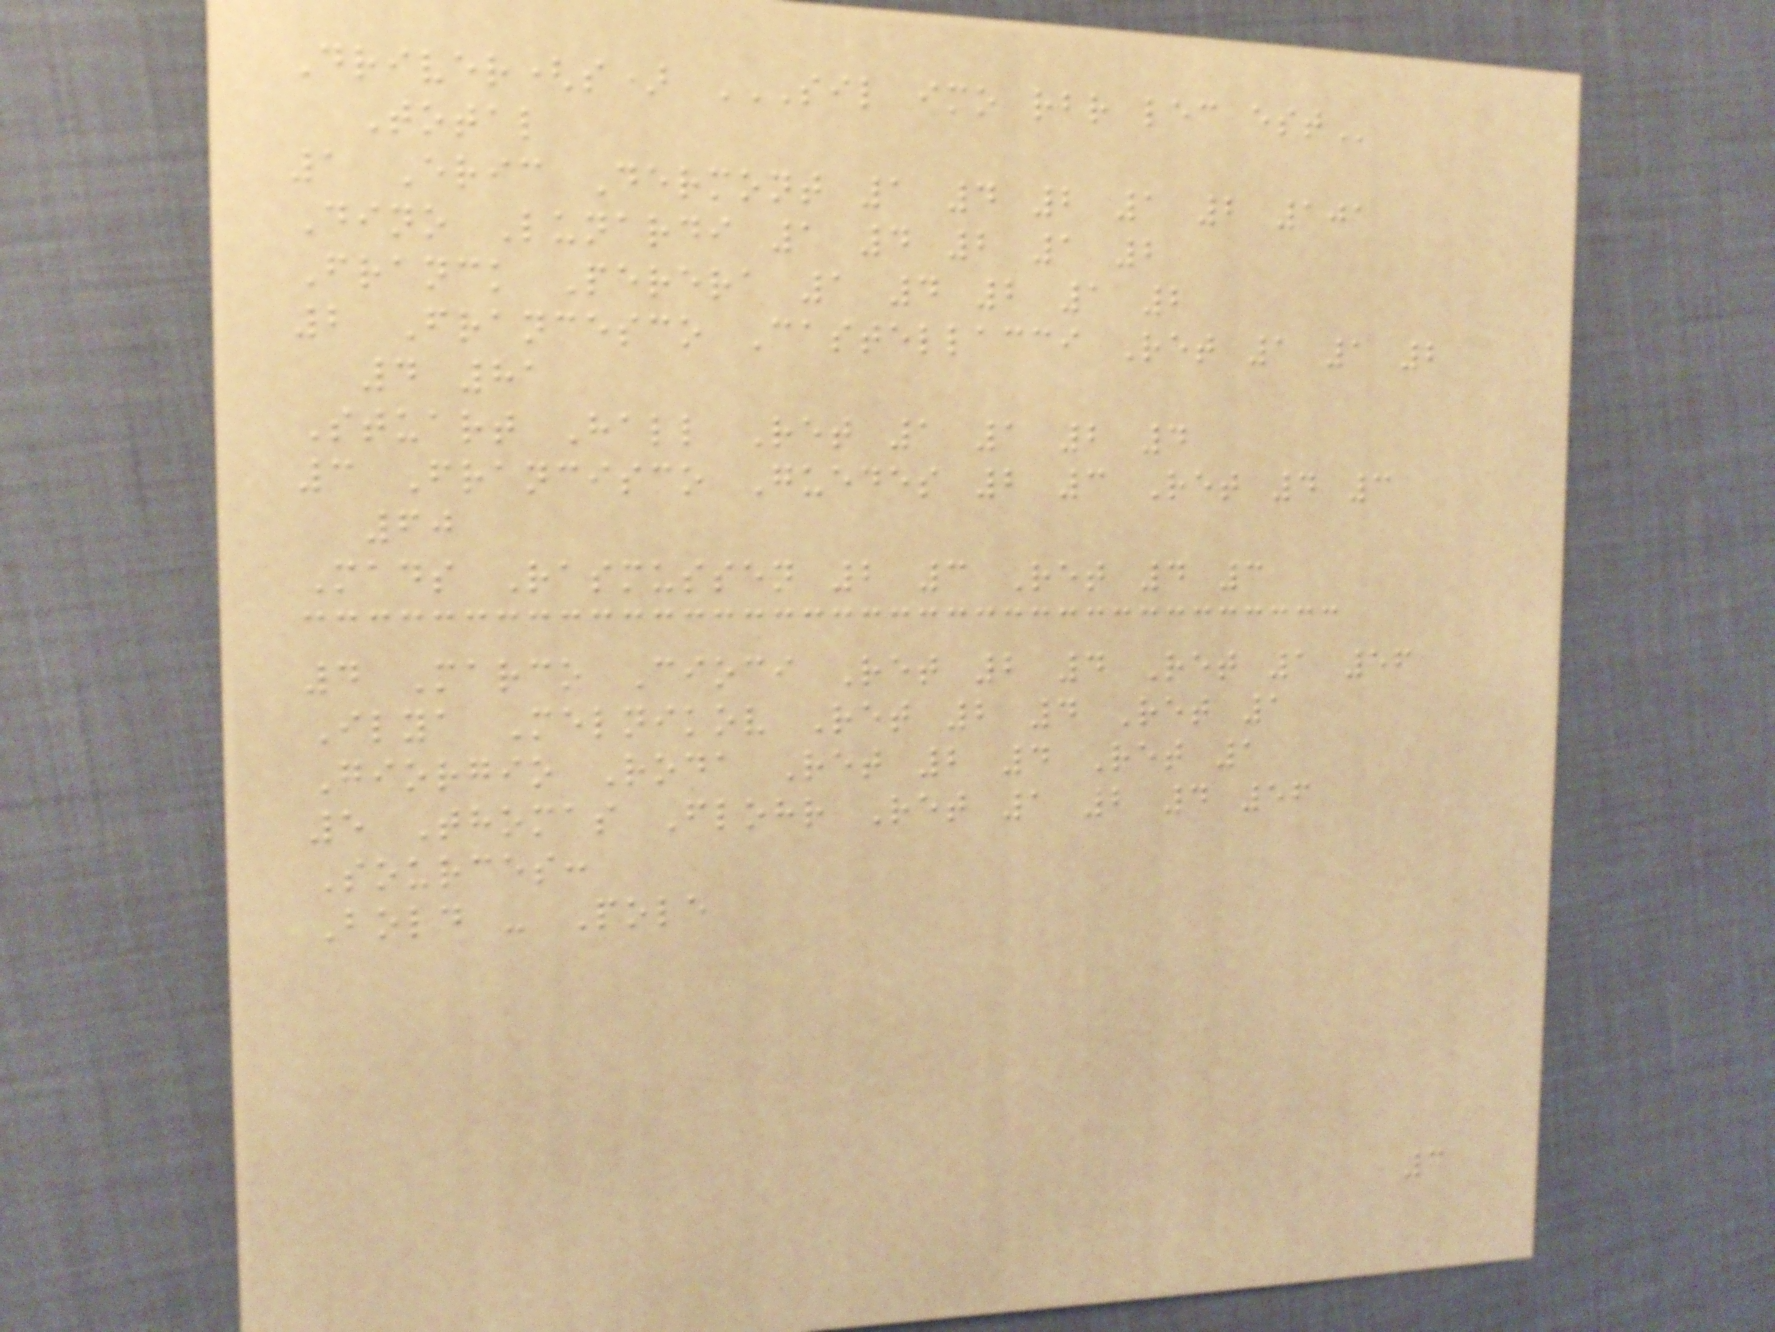Driver(s) SIL IMO RBR LEC EST
Total
1 Eric Dermont 1 4 2 1 2 101
Dino Lunardi 1 4 2 1 2
Franck Perera 1 4 2 1 2
2 Francesco Castellacci Ret 1 1 2
4 81
Stuart Hall Ret 1 1 2 4
3 Francisco Guedes 2 3 Ret 4 3
60
Mads Rasmussen 2 3 Ret 4 3
4 Marco Cioci Ret 2 4 Ret 1 56
Ilya Melnikov Ret 2 4 Ret 1
Giorgio Roda Ret 2 4 Ret 1
5 Thomas Flohr Ret 1 2 4 56
Sources:
Bold - Pole
3
